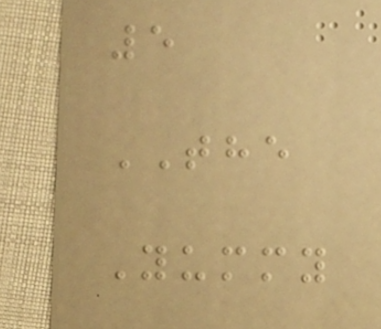5
THE
Yummy
